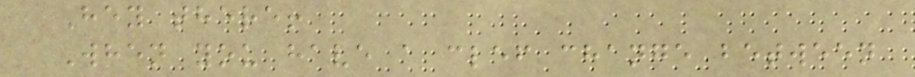Hey there!
When you have a clef change between
